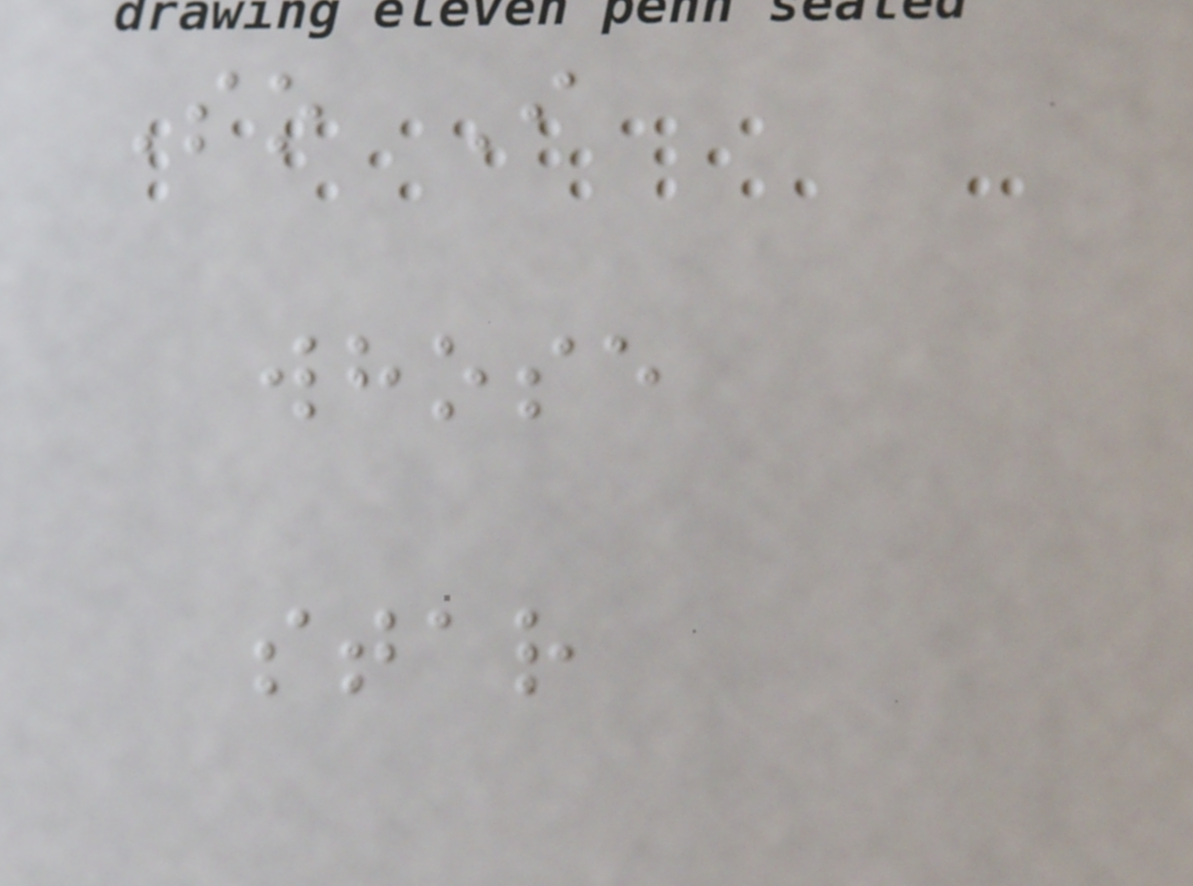So I
whose
star
